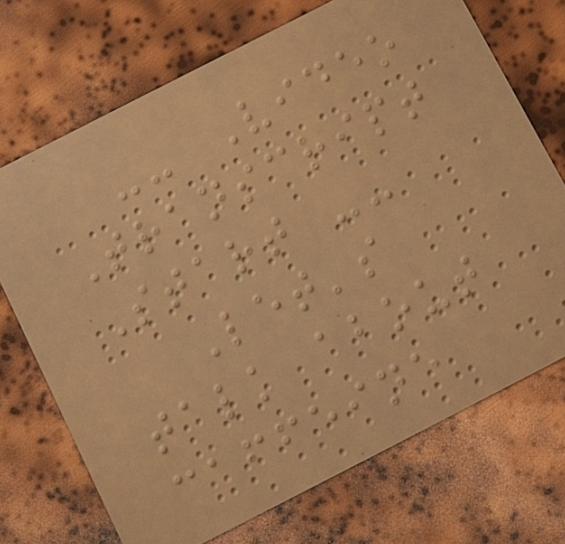-- Video
Transcript
Start --
Let's
talk about
caffeine
